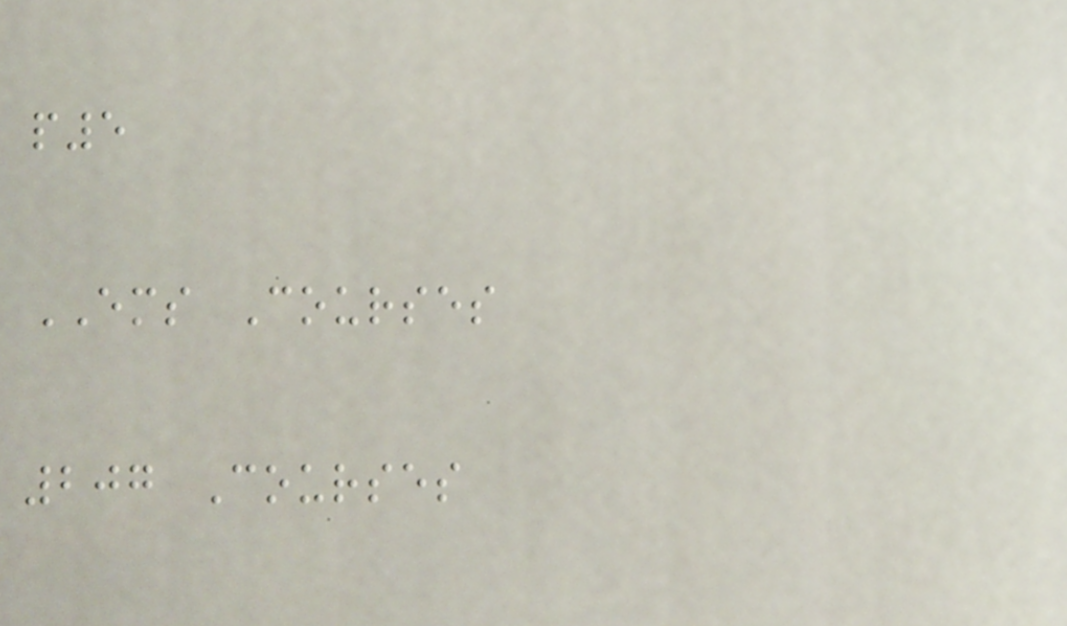p5
EMS Courses
207 Courses
